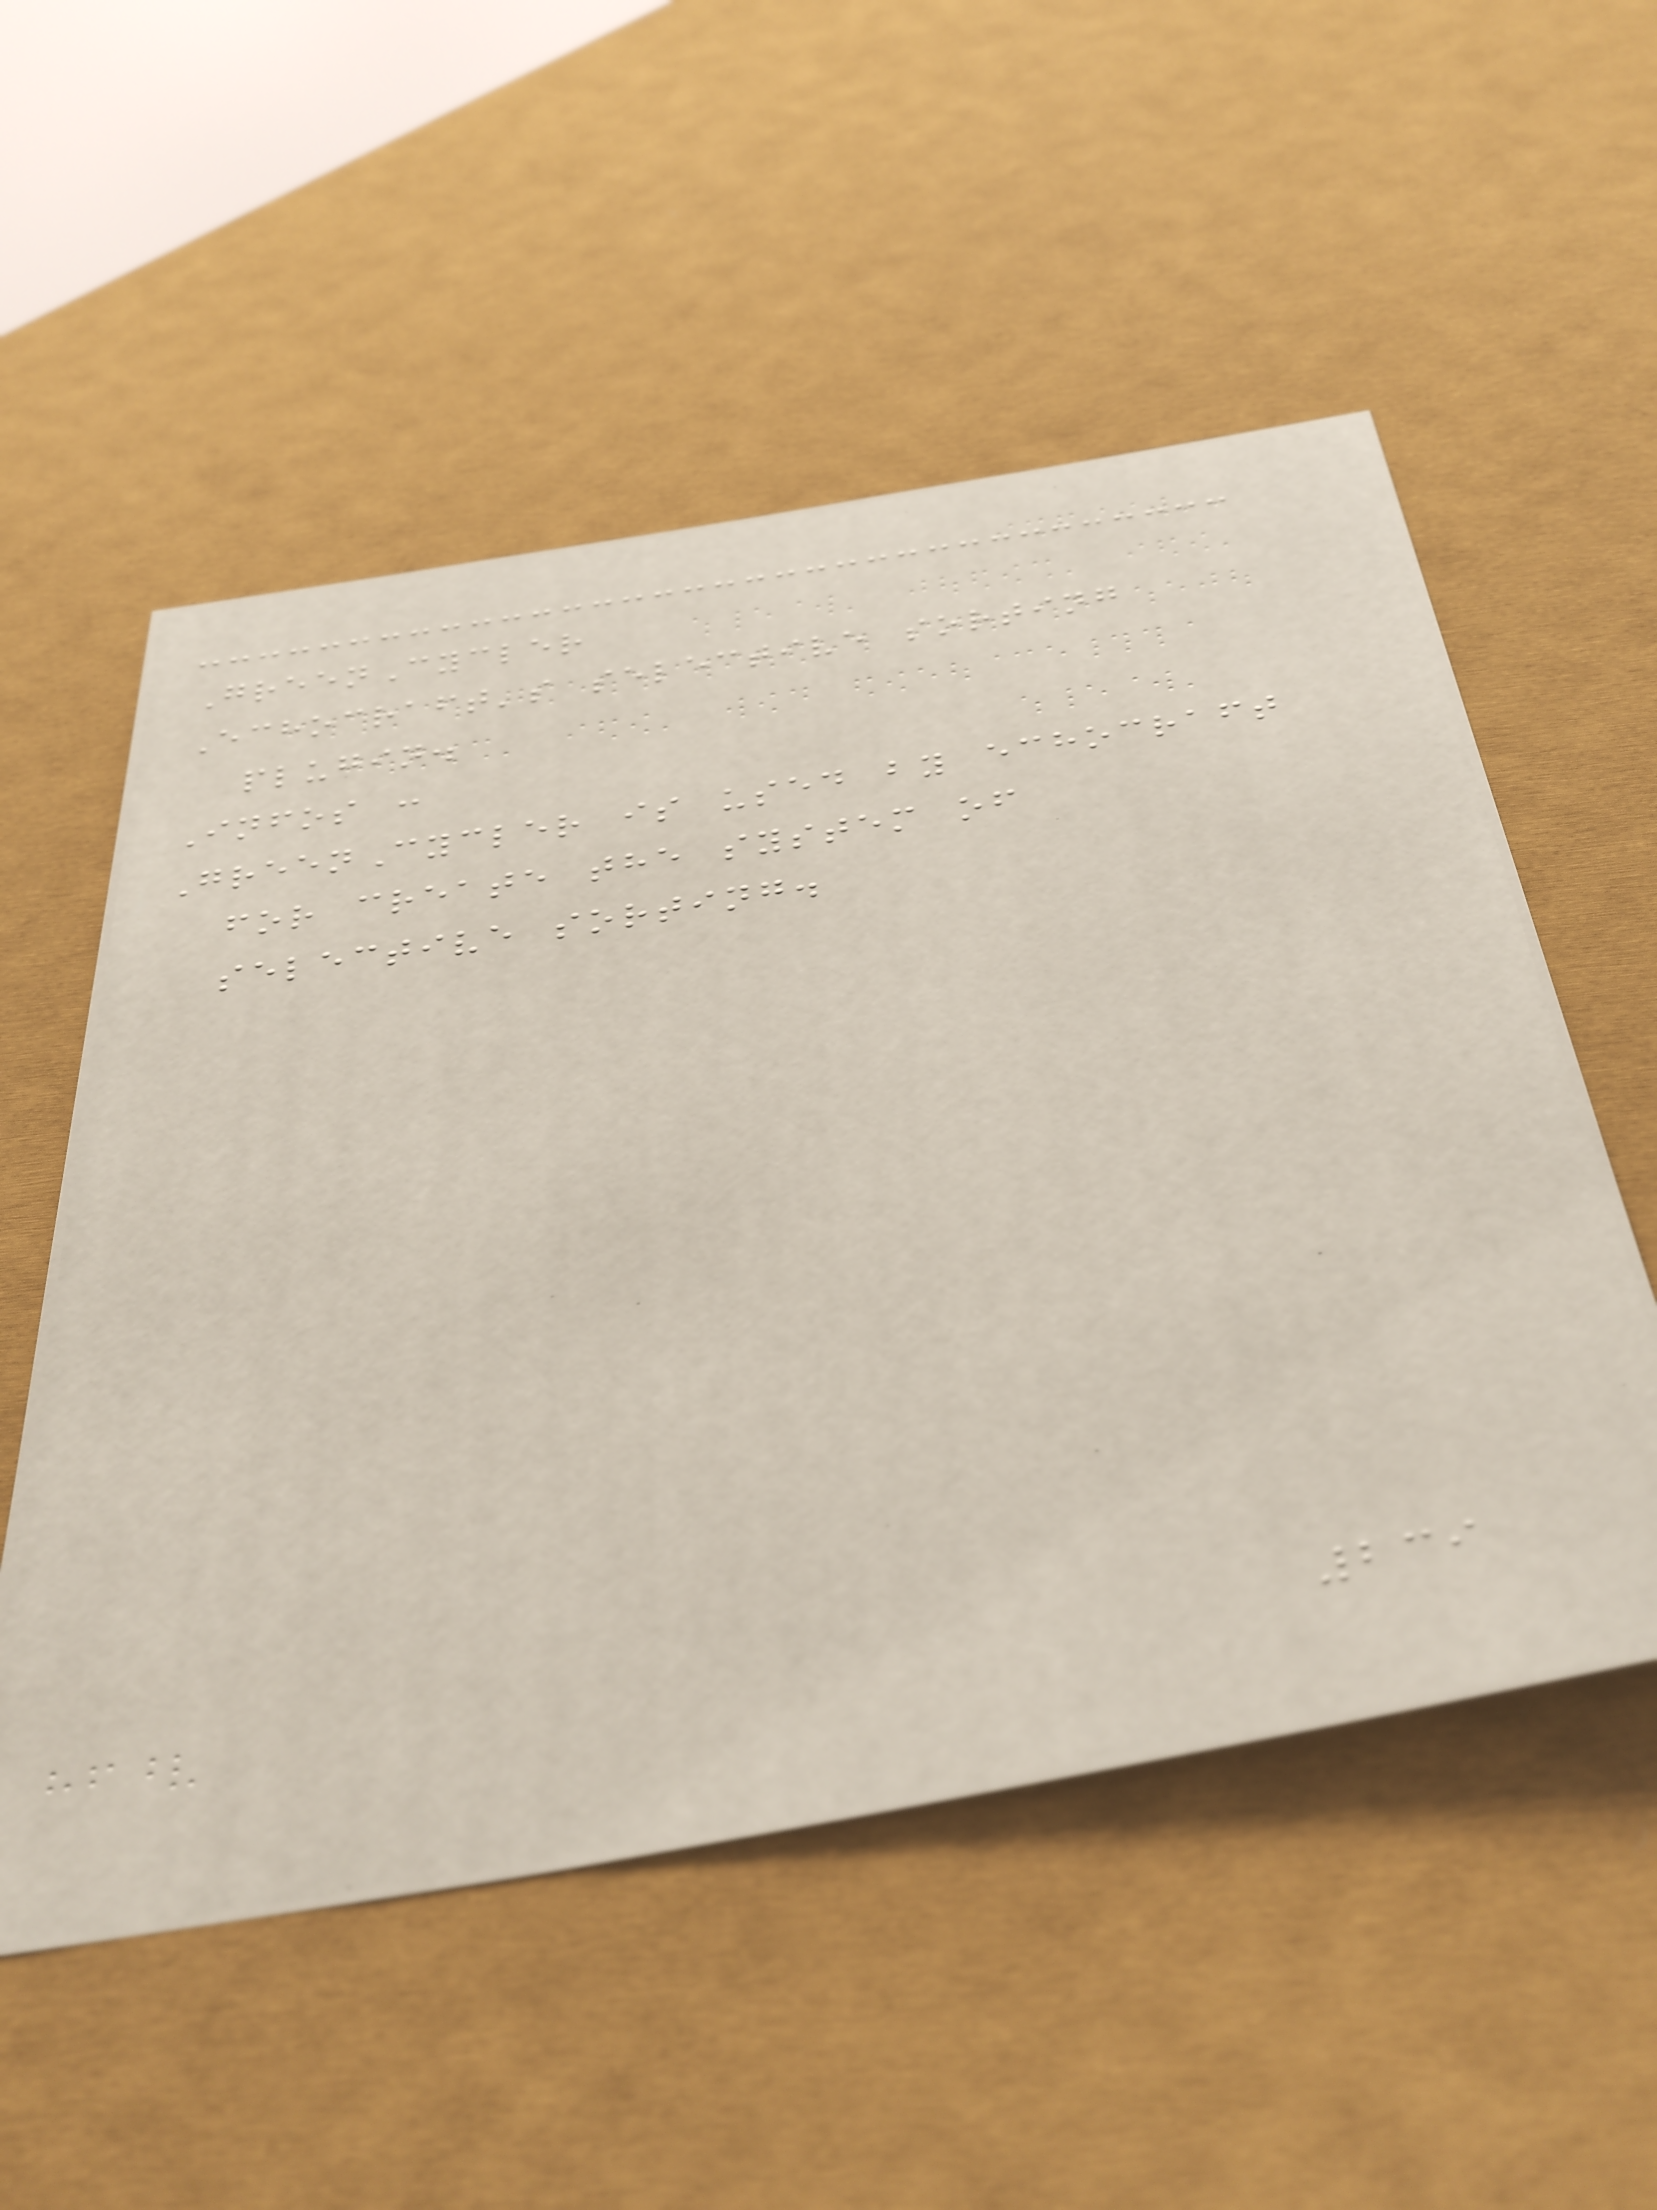GreenCycler
Echocraft's selective sorting
plugin.
Infos :
GreenCycler is used by echocraft
for create the system of
selective sorting.
239
